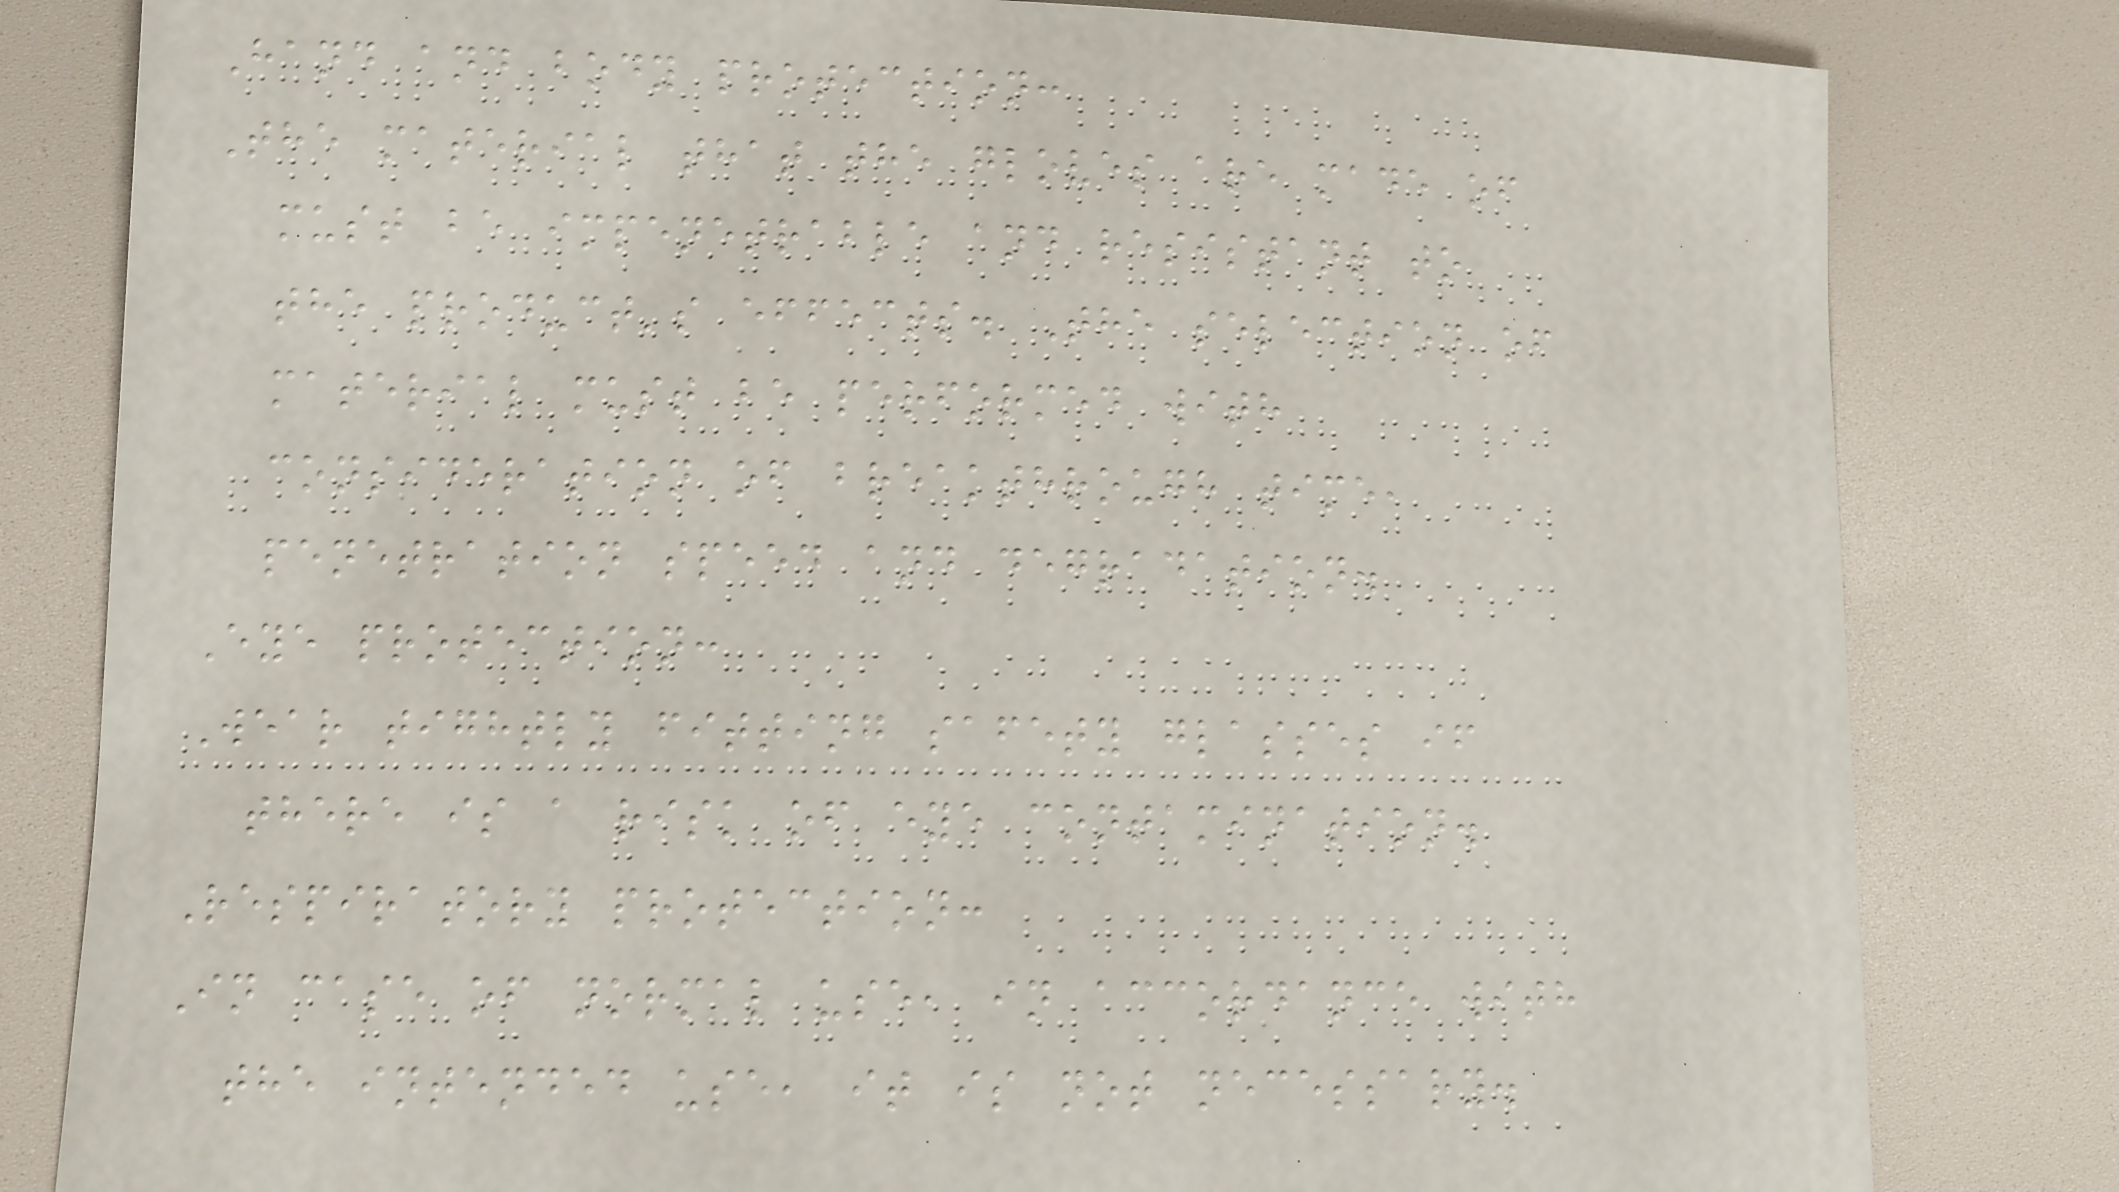Hand and body protection:
The material that the gloves are made of
must be impenetrable and resistant to
the product's effects. The selection of
material must be performed with
consideration of breakthrough time,
penetration speed and degradation.
Eye protection:
Wear tightly fitting safety glasses if
there is a risk of eye contamination.
Respiratory protection:
In case of normal use, in accordance with
the intended use, it is not necessary.
